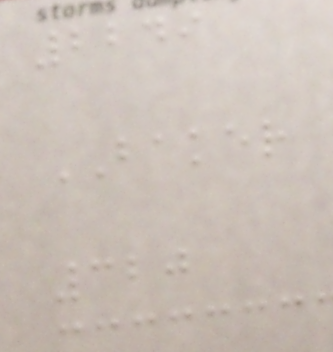2249
BAKER
320
